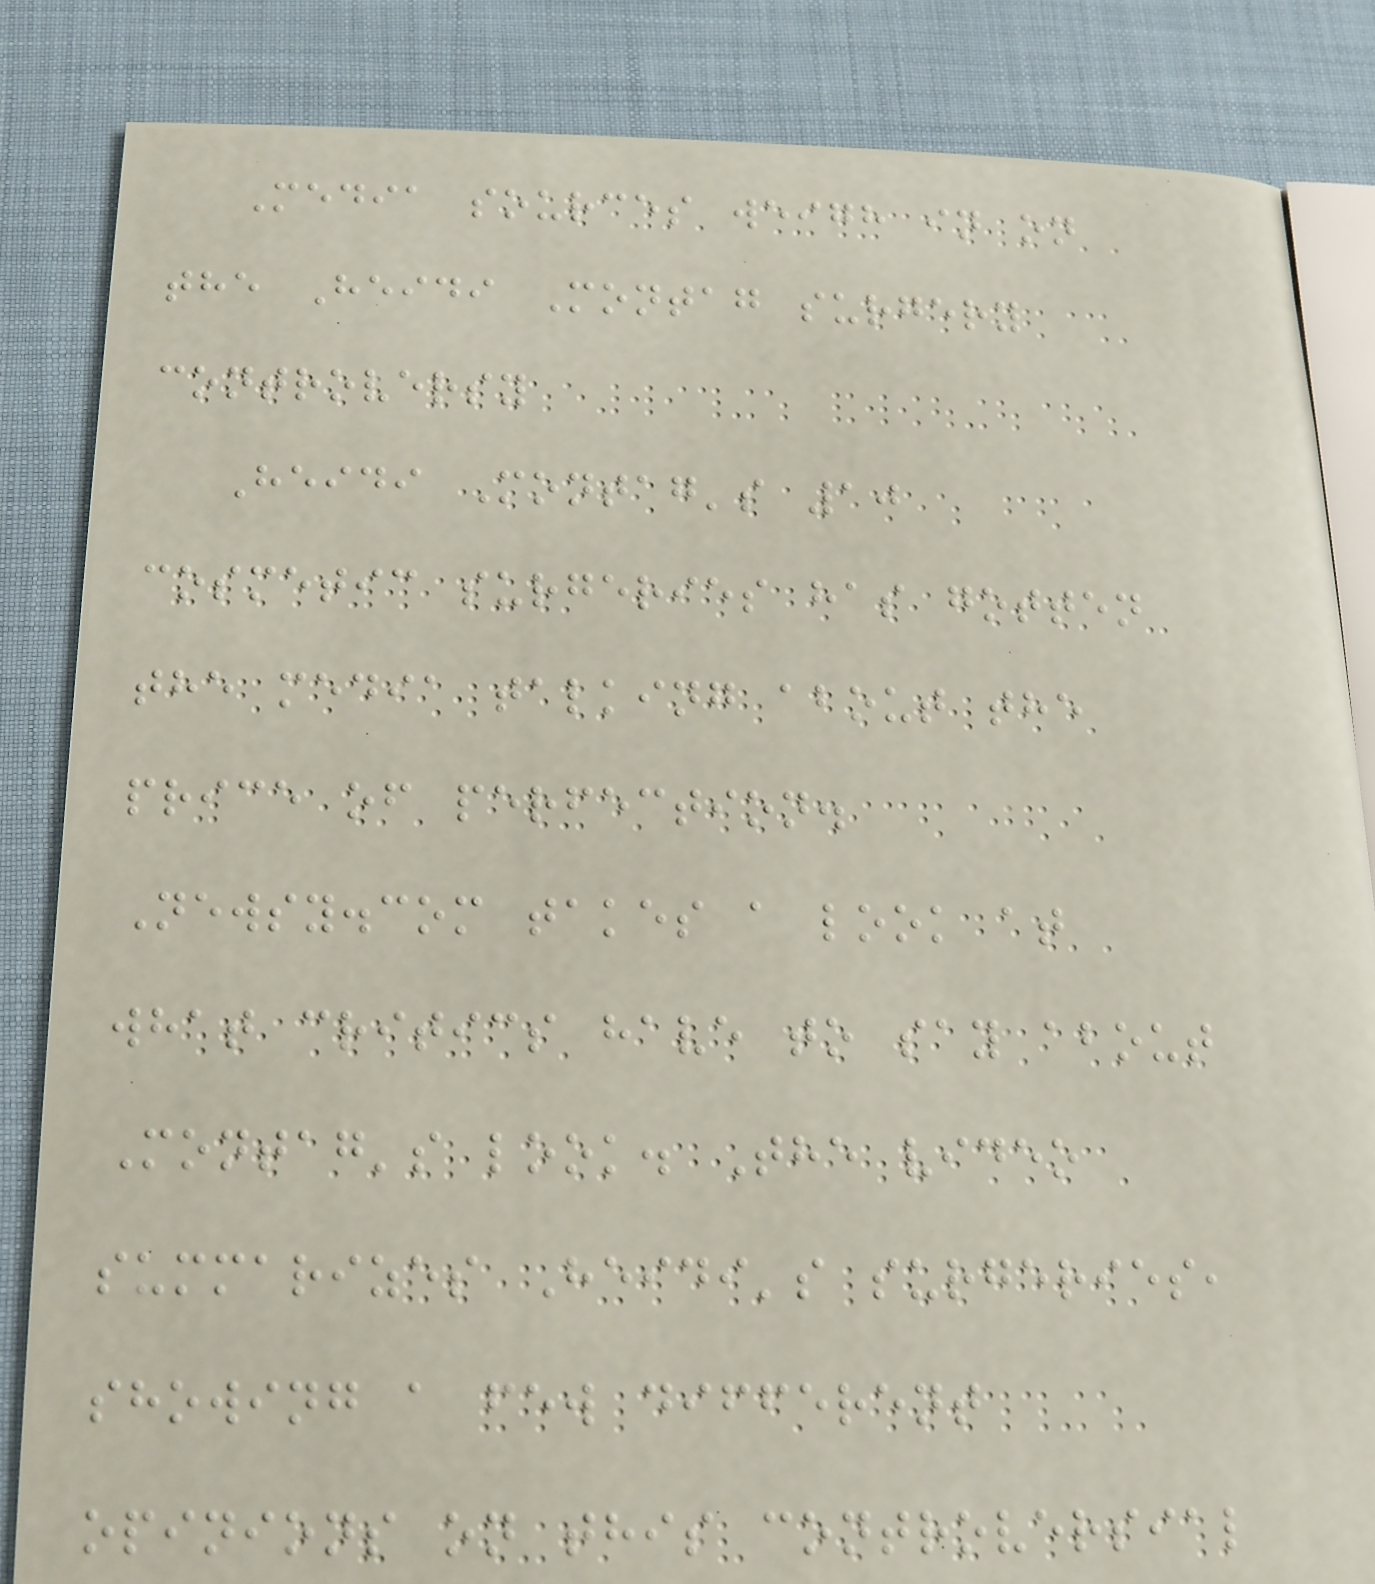Media sources weigh in on
the Heidi Montag surgery
controversy
Heidi Montag's 10
cosmetic surgeries has gotten
the media talking about the
price of perfection.
Newsy.com takes a look at
what critics have to say about
Montag's look. The video
summarizes Heidi's surgeries,
showing a few different
opinions on this controversial
